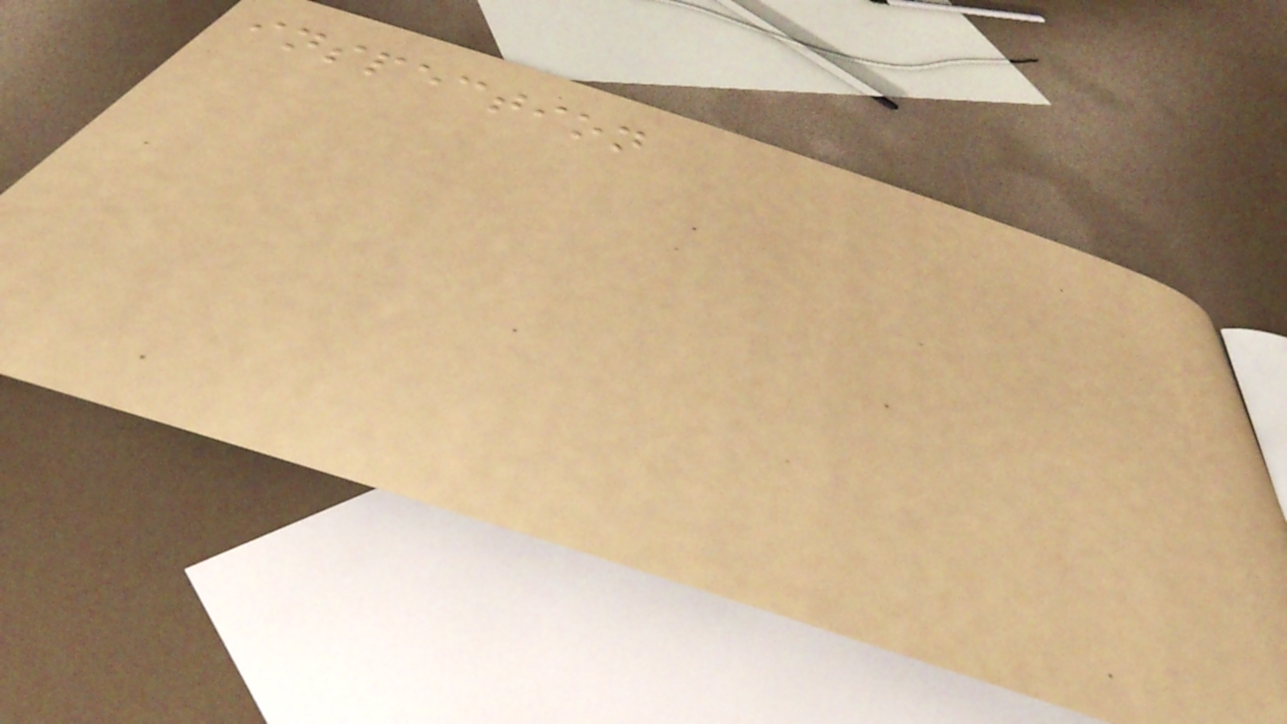inspection
